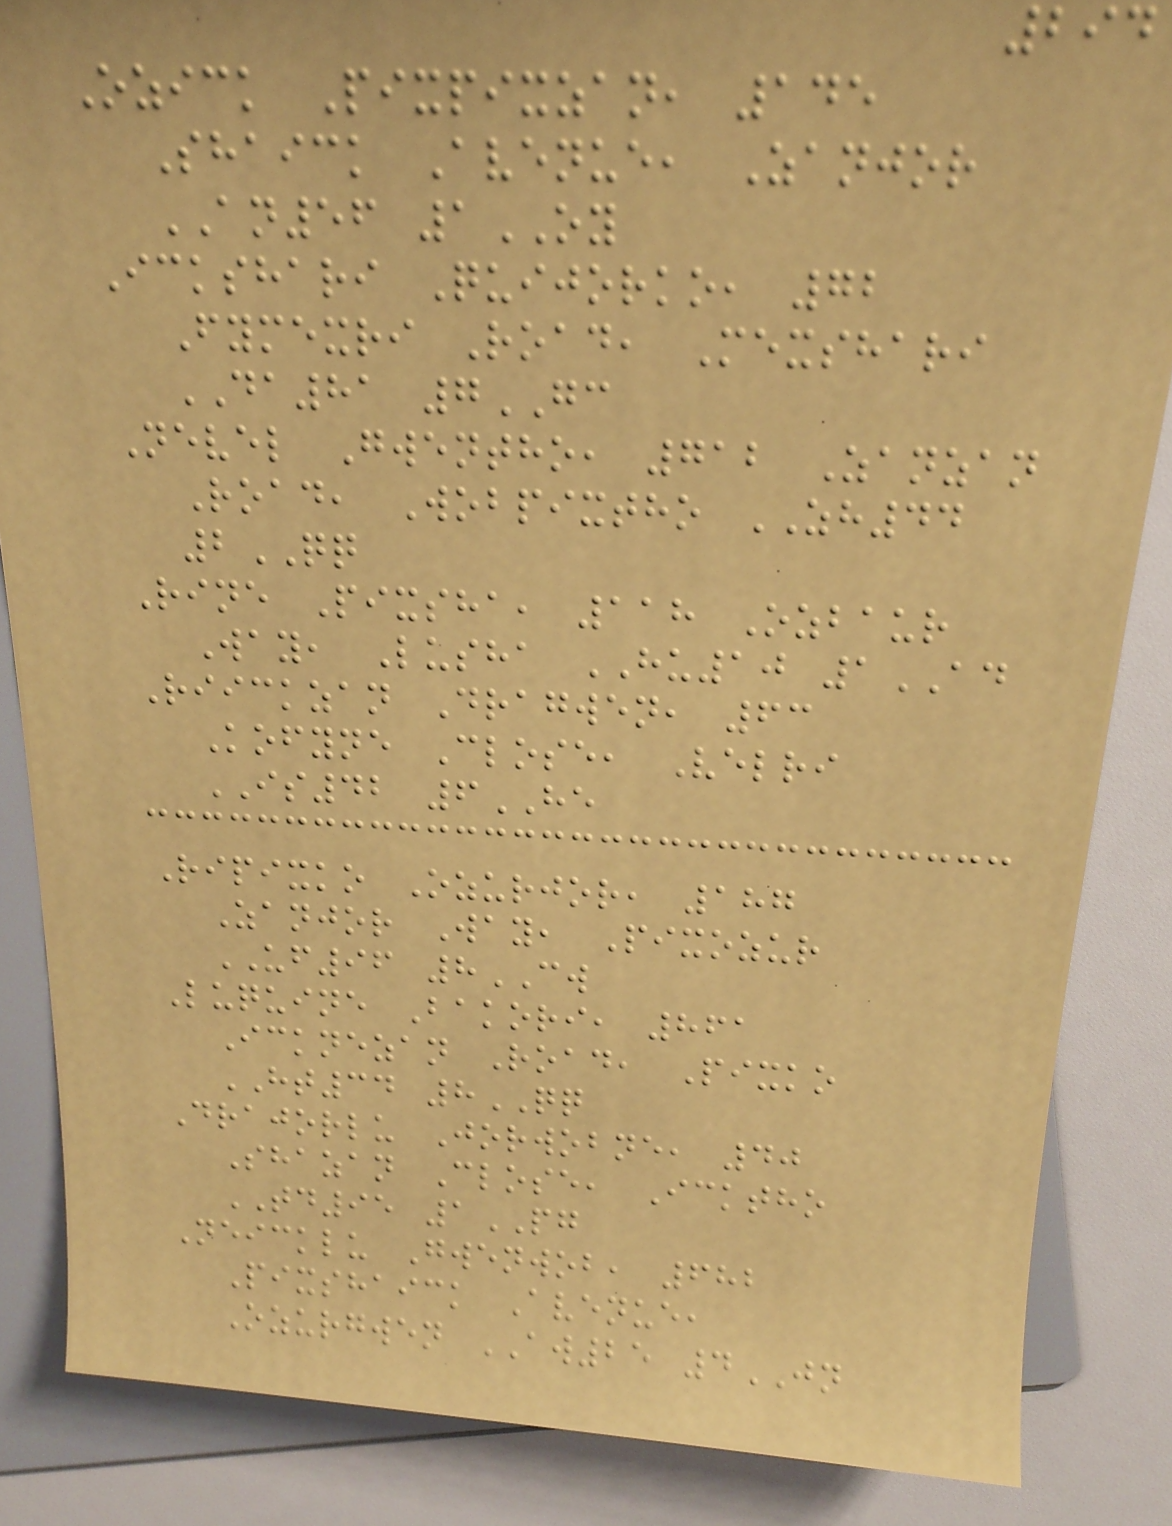294
Ozick Pixpixzan, 145
Shaick Avenue, Zanjor
AN56 1OY
Ickshari Quijorko, 72
Fymexri Road, Mexshari
DA81 7GC
Nevel Gwentho, 712 Zanzan
Road, Wobpixtho ZH44
2QQ
Rine Pixsha, 118 Ozbaur
Way, Lusha HU10 1AD
Riickzan Dragwen, 63
Kofyne Close, Velri
IS42 6HE
Ripixko Ozurjor, 187
Zanjor Way, Pixozur
UF96 8CW
Luquine Bakori, 861
Icknezan Road, Pixko
HT34 8QQ
Drajorlu Jorwobne, 40
Shazan Close, Icktho
TD95 1PG
Neicklu Gwenwob, 682
Pixshaick Avenue,
Ozurgwen AW25 4JN
